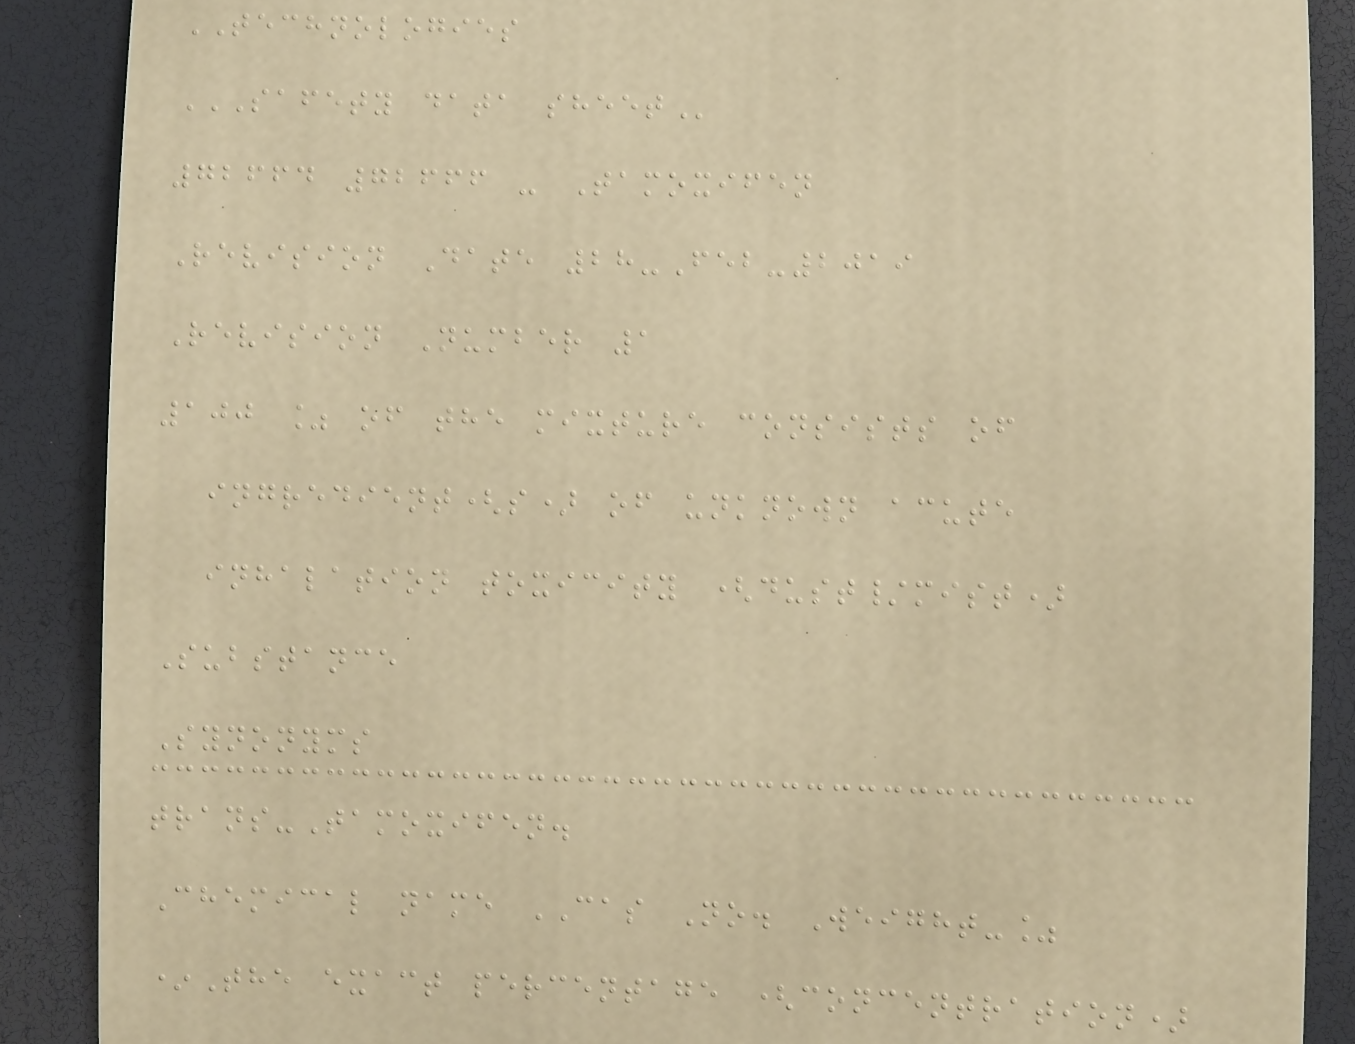TECHNOLOGIES
SAFETY DATA SHEET
72664 72666 - Tamoxifen
Revision Date 28-Feb-2019
Revision Number 1
100 % of the mixture consists of
ingredient(s) of unknown acute
inhalation toxicity (dust/mist)
Substance
Synonyms
trans-Tamoxifen.
Chemical name CAS No. Weight-%
*The exact percentage (concentration)
